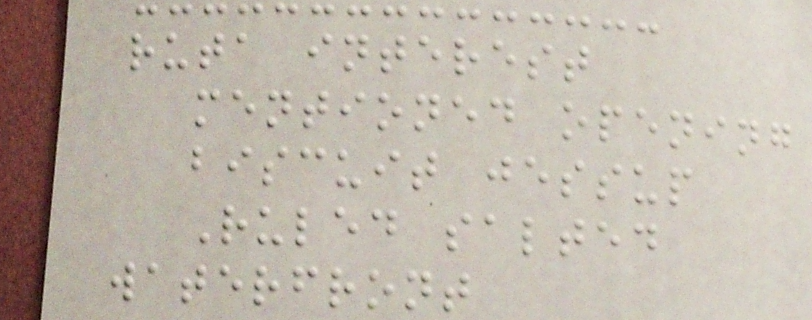ruta interest
mentioned opening
biscuit jessup
Ruled salted
waterfront
